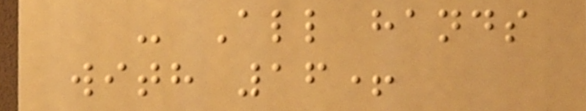- All hands
with 16+
